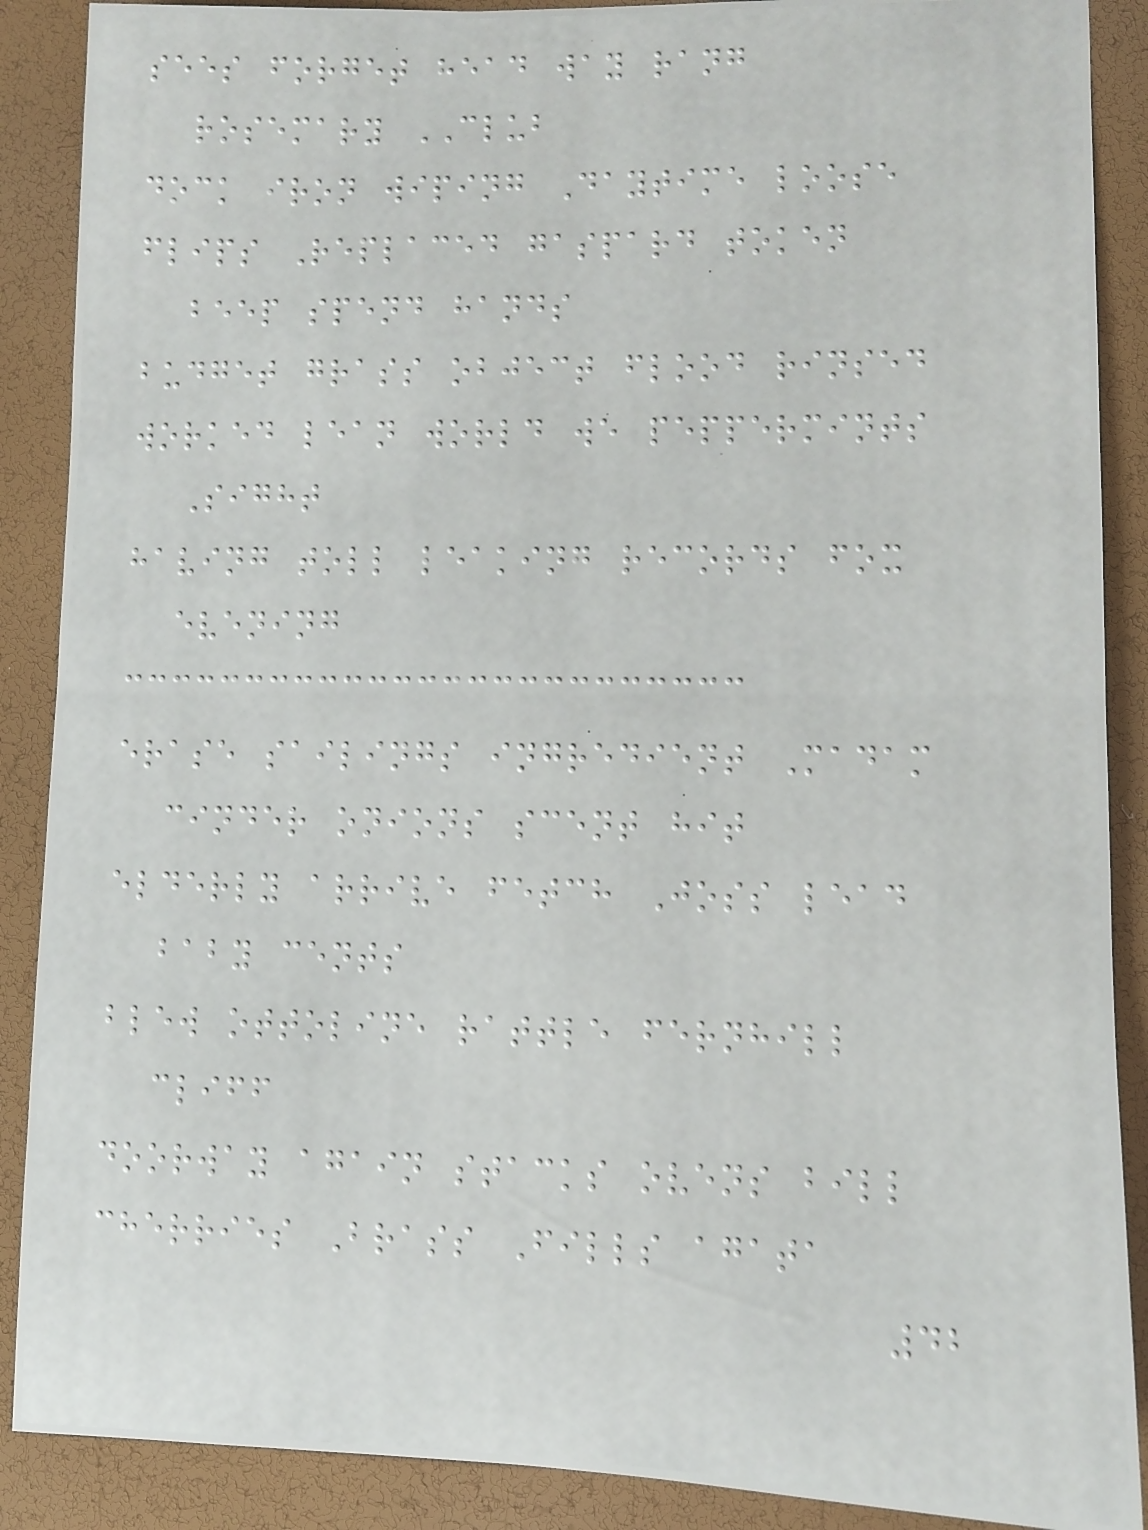sees forget head way rang
rosemary CLUB
dock iron wiping Daytime loose
flips Replaced gaspard token
beep spend hands
budget grass object flood rinsed
worked lean world we peppermints
Sight
having toll leaking records fox
evening
erase sailings ingredient Madam
cinder onions scent hit
elderly arrive fetch Joss lead
baby cents
blew ottoline rattle fernhill
cliff
doorway again stacks ovens bill
cherries Brass Fills agata
42
